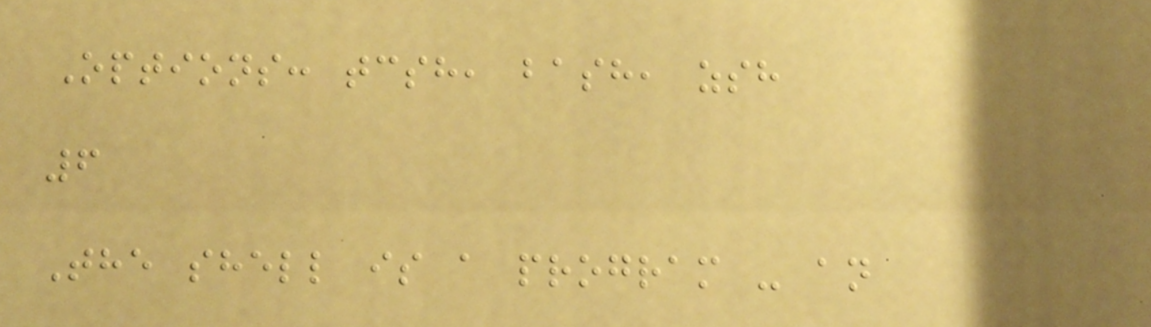Options: tcsh, bash, zsh
6
The shell is a program - an
